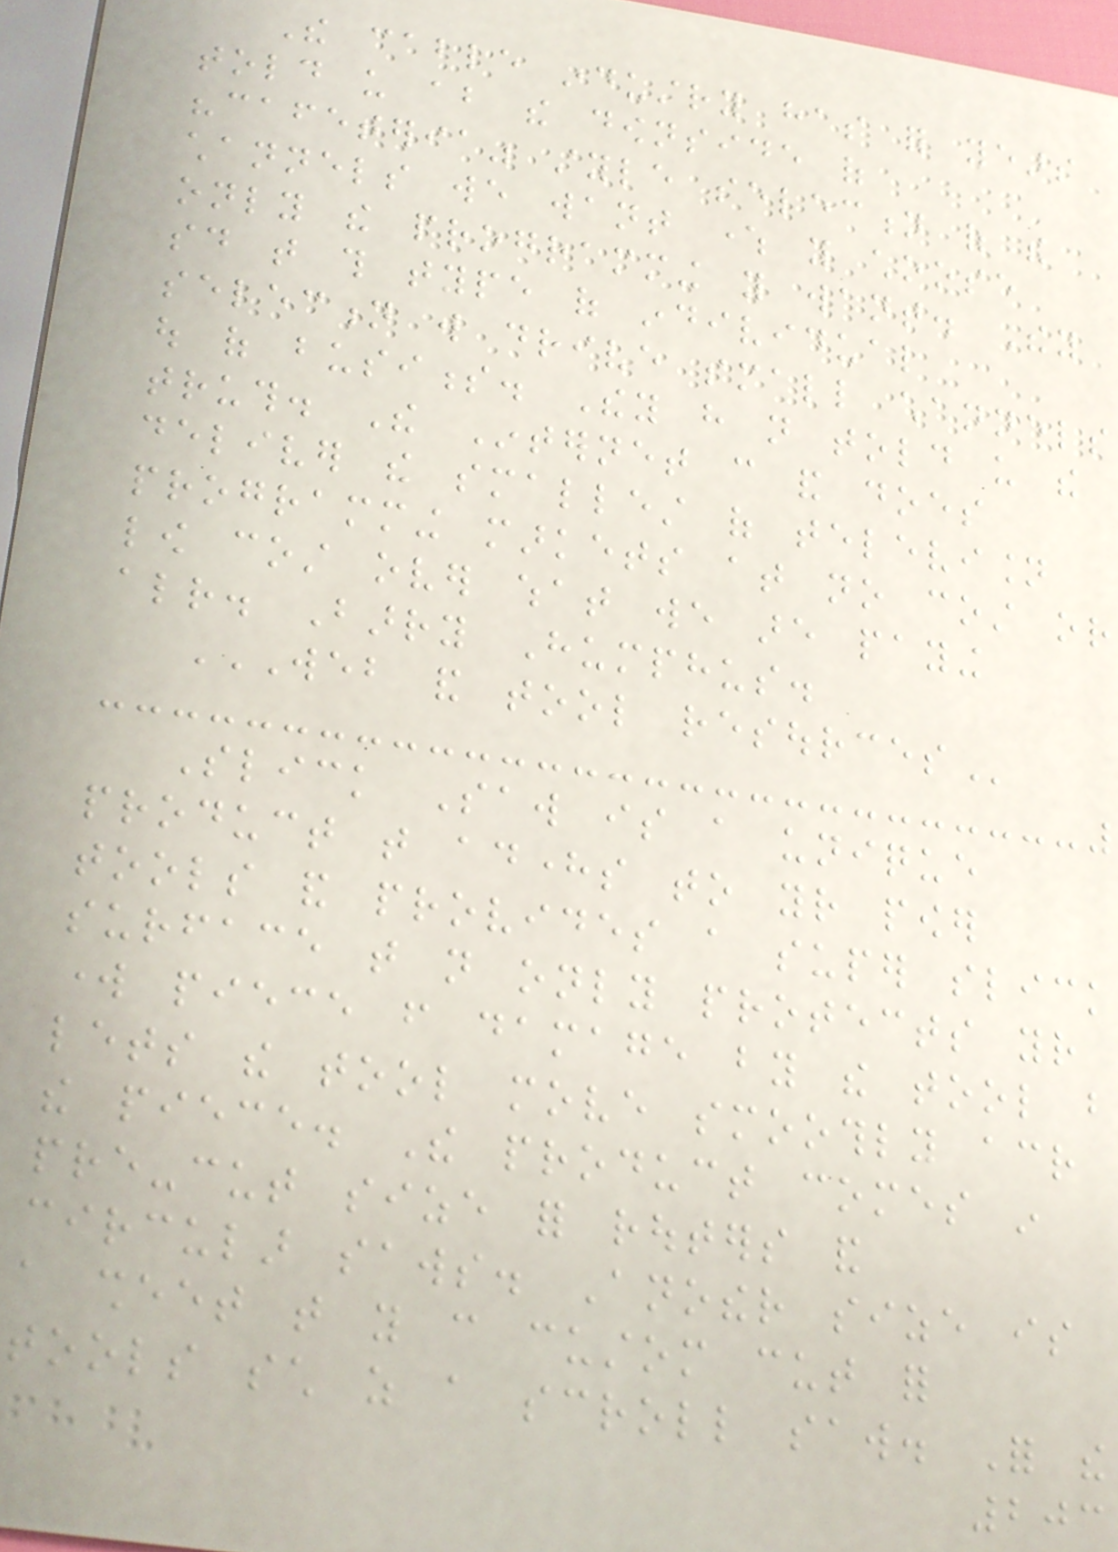The cable industry has for years
told us about the downside of
"cafeteria" style selection of the
channels we want where you choose
only the programming you want. They
said that this type of individual
selection will drive small channels
out of business. They have not told us the
truth. The Internet can and does
deliver the smallest of television
programming markets at no cost or
low cost over what we are paying
already. Barry Humphus.
WEB AND TOOL RESOURCES
Slick Saw is a unique
product that adheres to your power
tools and provides a super slick
surface that not only protects your
work piece from damage by the tool but
lets the tool move smoothly across
the piece. The product comes in
pre-cut size for routers and
circular saws. Another size is
a sheet that you can custom cut for
tools such as a scroll saw. For the
203
